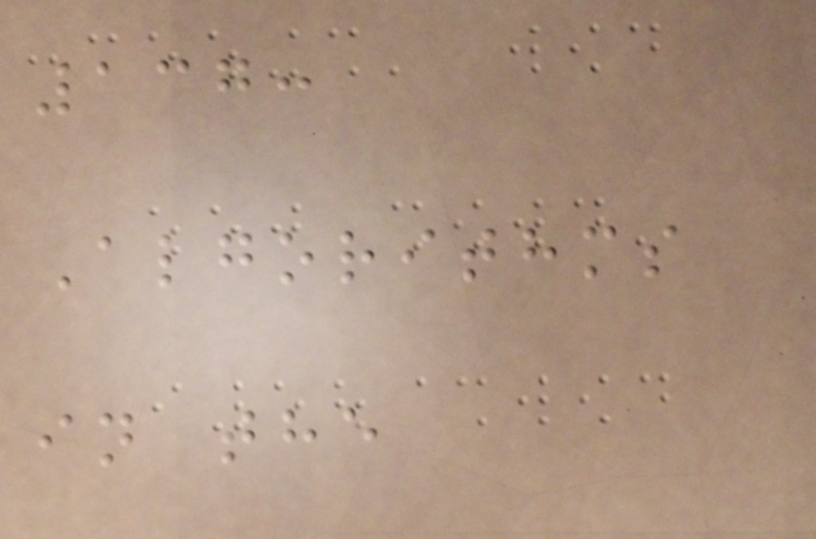137:
Algorithms
in the
